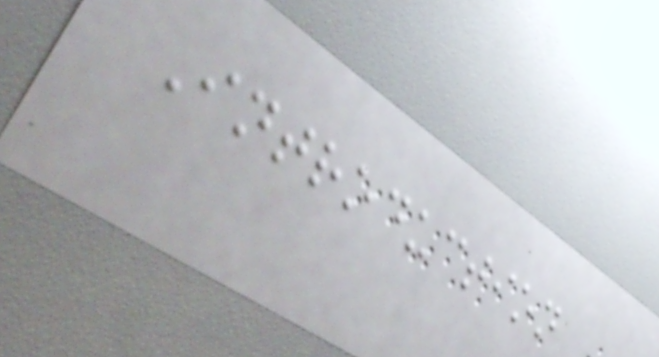Introduction
